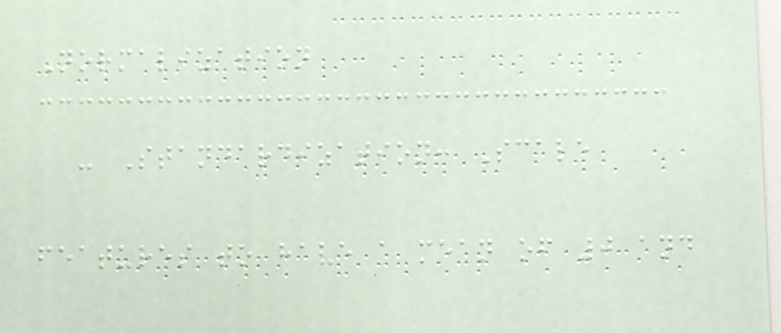Normalization
- Standardization: Scale
features to have a mean of 0 and
